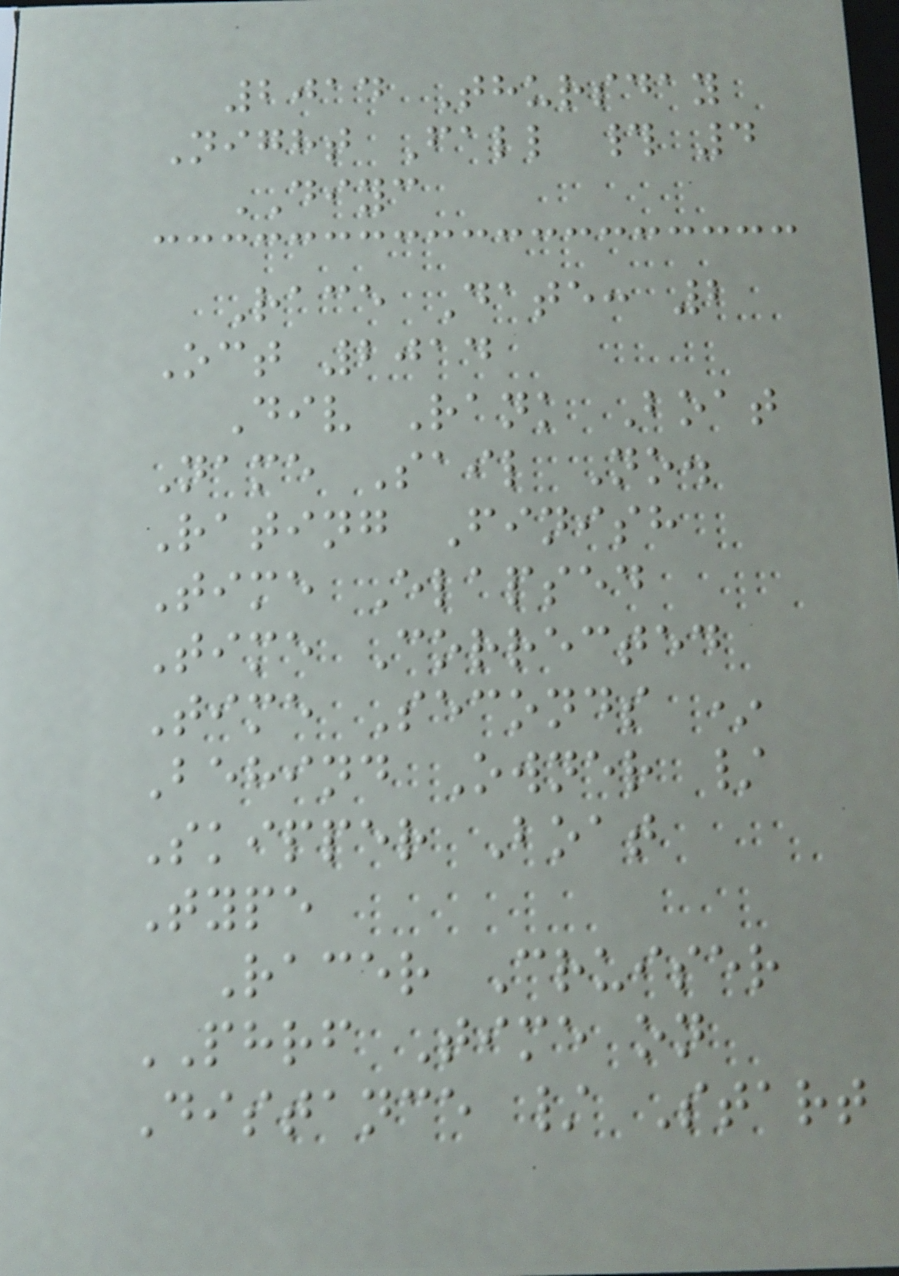2014 Thursday
Night Fall # 4
DIYC
Race Date: 2
Oct 2014
Div Rank Boat
Name Sail No.
Rating Finish
Time Elapsed
Time Corrected
Time Seconds *
Behind Owner /
Skipper Boat
Type
Racer Cruiser
PHRF Time on
Distance / Start
